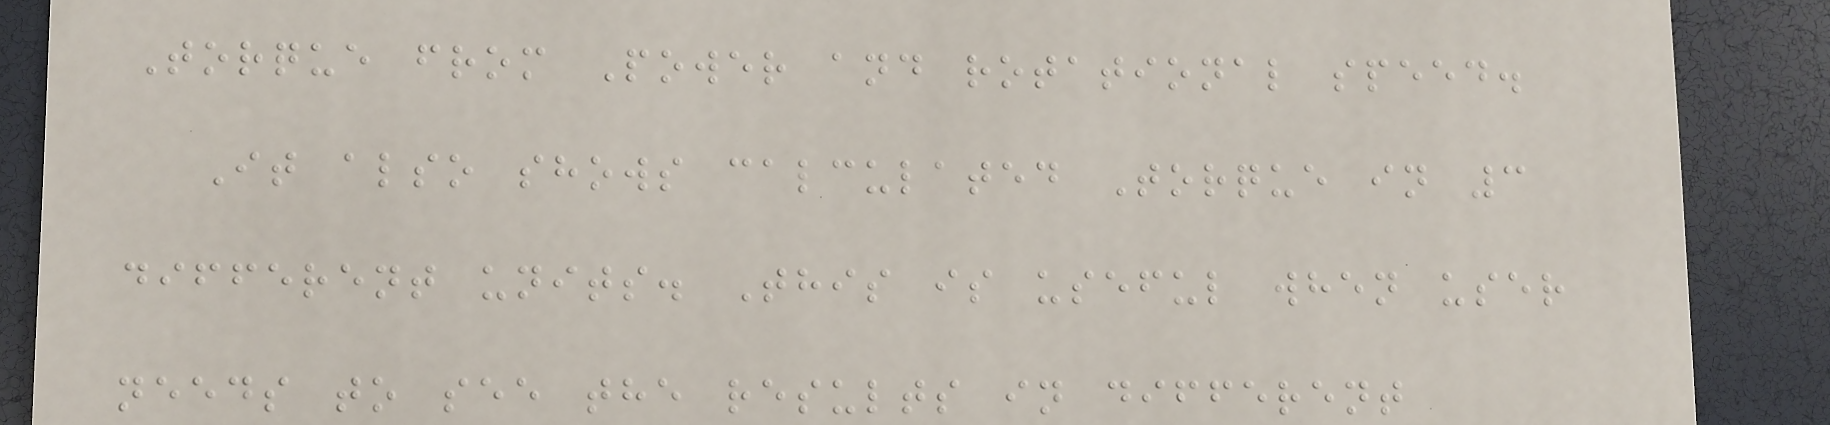Torque from Power and rotational speed.
It also shows calculated Torque in 3
different units. This is useful when user
needs to see the results in different
